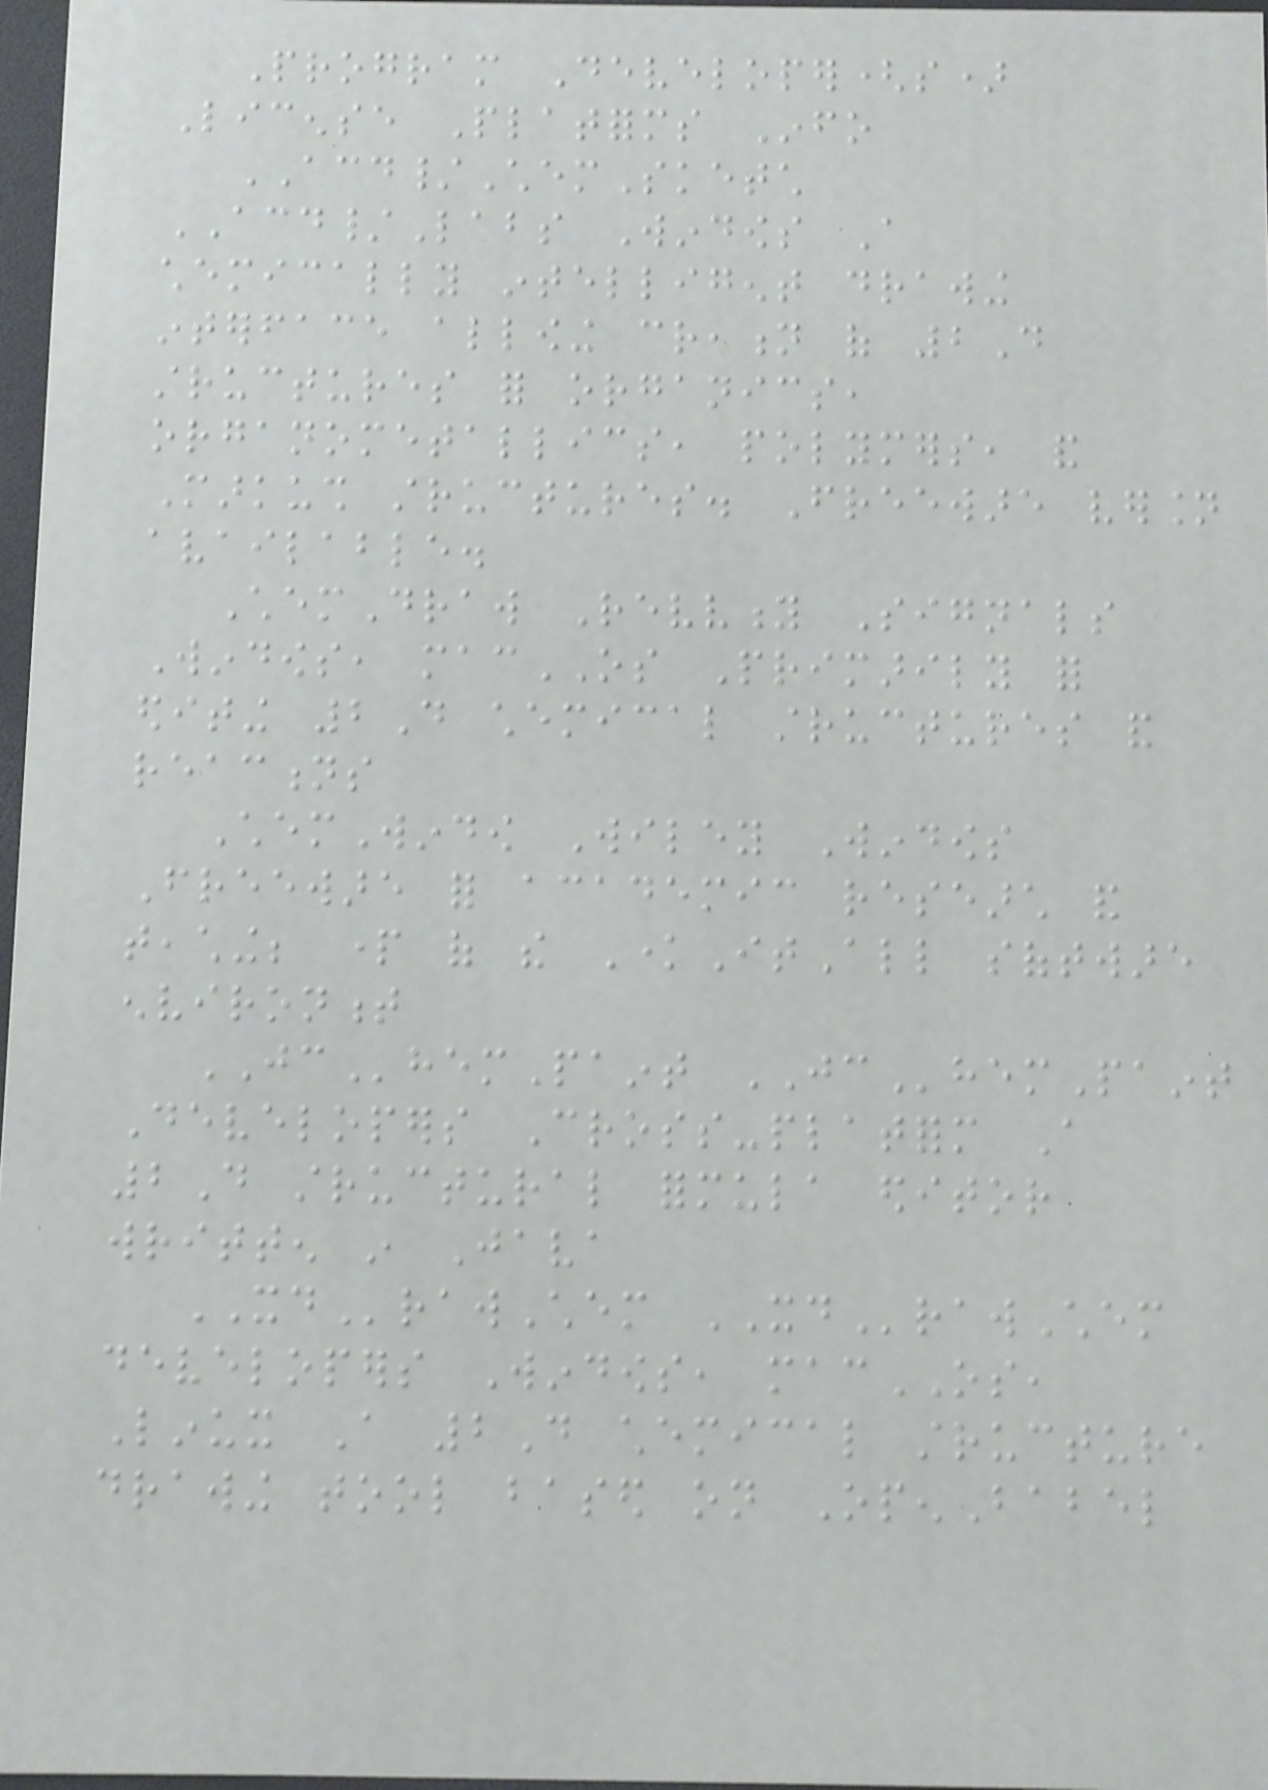Program Developer(s)
License Platforms Info
ACD/ChemSketch
ACD/Labs Windows A
chemically intelligent drawing
interface allowing creation of 2D
structures for organics,
organometallics, polymers, and
Markush structures. Freeware version
available.
ChemDraw Revvity Signals
Windows, macOS Primarily for
editing 2D chemical structures and
reactions
ChemWindow Wiley Windows
Freeware for academic research and
teaching; part of the KnowItAll software
environment
JChemPaint JChemPaint
Developers Cross-platform A
2D structural formula editor
written in Java
XDrawChem XDrawChem
developers Windows, macOS,
Linux A 2D chemical structure
drawing tool based on OpenBabel
